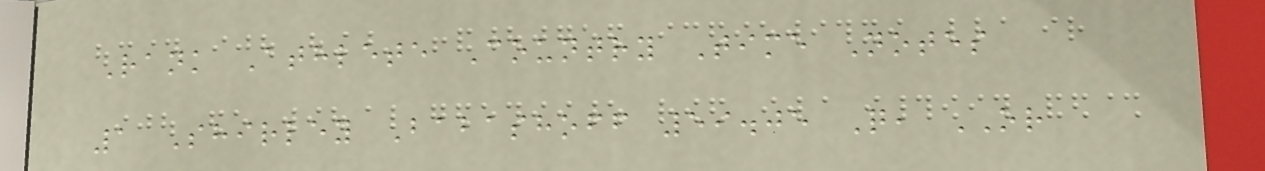Rank Athlete Country Time Notes
1 Shirley Babashoff 59.05 Q, OR
